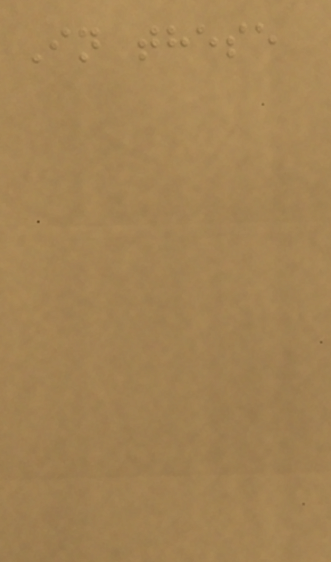In these
